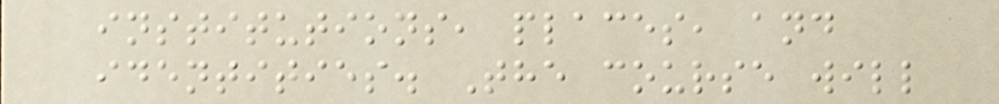institutions, places, and
identities. The course will
